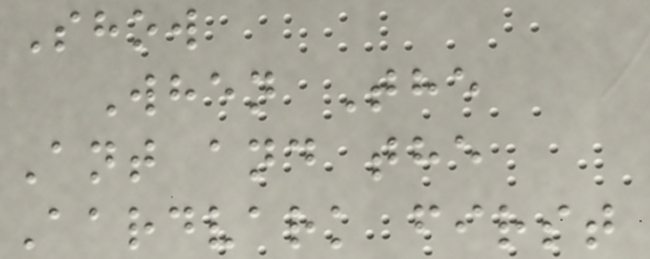Show
When The
Ant and the
Aardvark first
